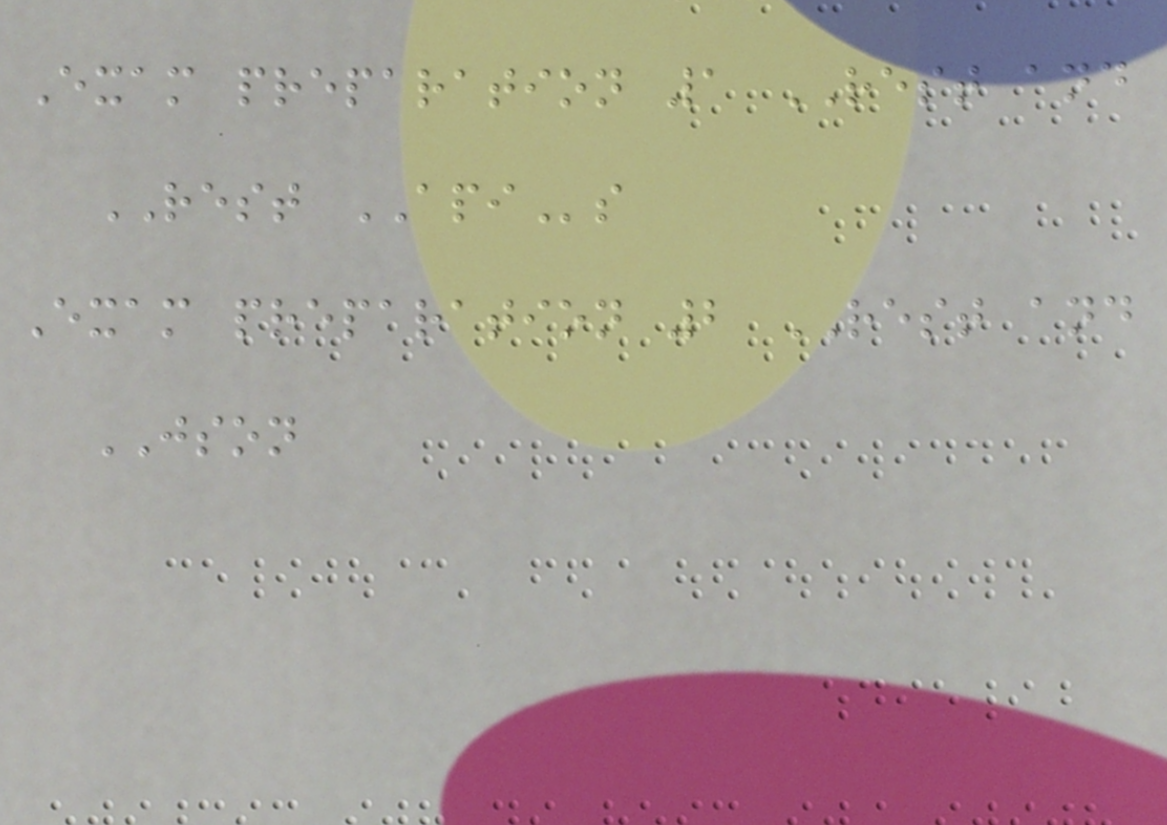Exam preparation 1 REST and
REST APIs
Exam preparation 2 REST and
JSON
